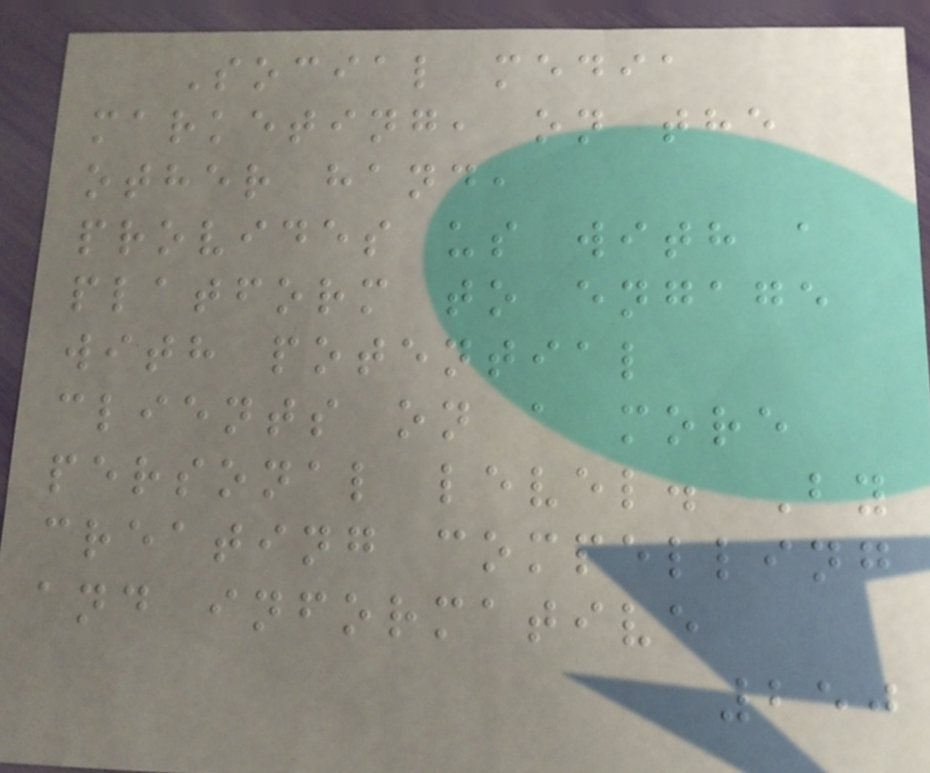Social media
marketing, on the
other hand,
provides us with a
platform to engage
with potential
clients on a more
personal level. By
creating compelling
and informative
250
